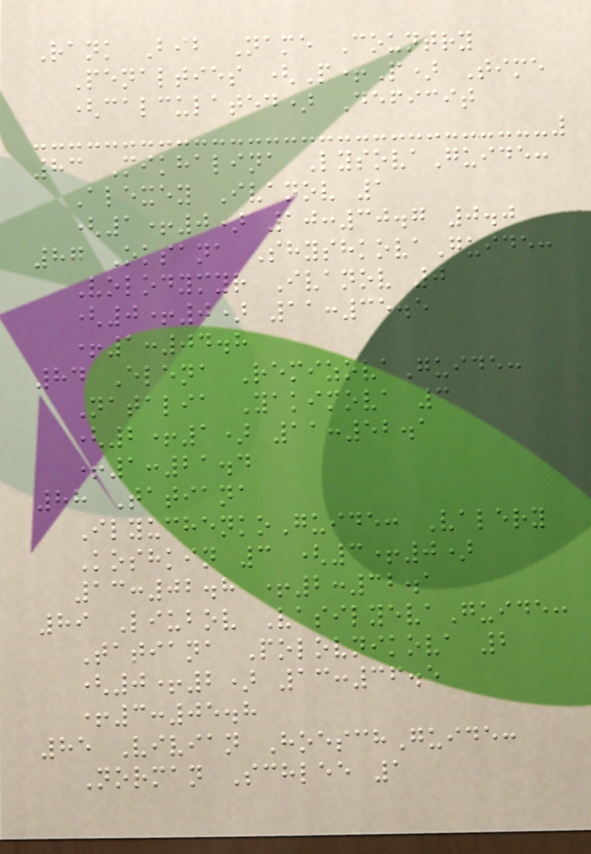Rank Bib Name Country
Penalties (P+P) Time
(calculated) Deficit
83 Mikhalina LysovaGuide:
Alexey Ivanov 1
(1+0) 10:30.7 0.0
87 Oksana ShyshkovaGuide:
Volodymyr Ivanov 0
(0+0) 11:35.5
+1:04.8
84 Elena RemizovaGuide:
Natalia Yakimova 3
(2+1) 11:52.1
+1:21.4
88 Tatiana
IlyuchenkoGuide: Valery
Koshkin 3 (3+0)
13:02.8 +2:32.1
89 Liubov VasilyevaGuide:
Tatiana Polovnikova 2
(0+2) 13:36.5
+3:05.8
85 Vivian HoeschGuide:
Norman Schlee 1
